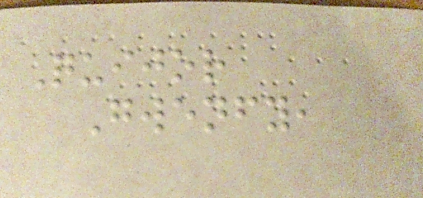Quijor
Gwenfy,
